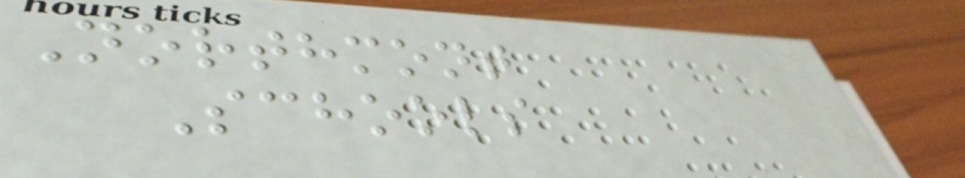Northmont
Schools
